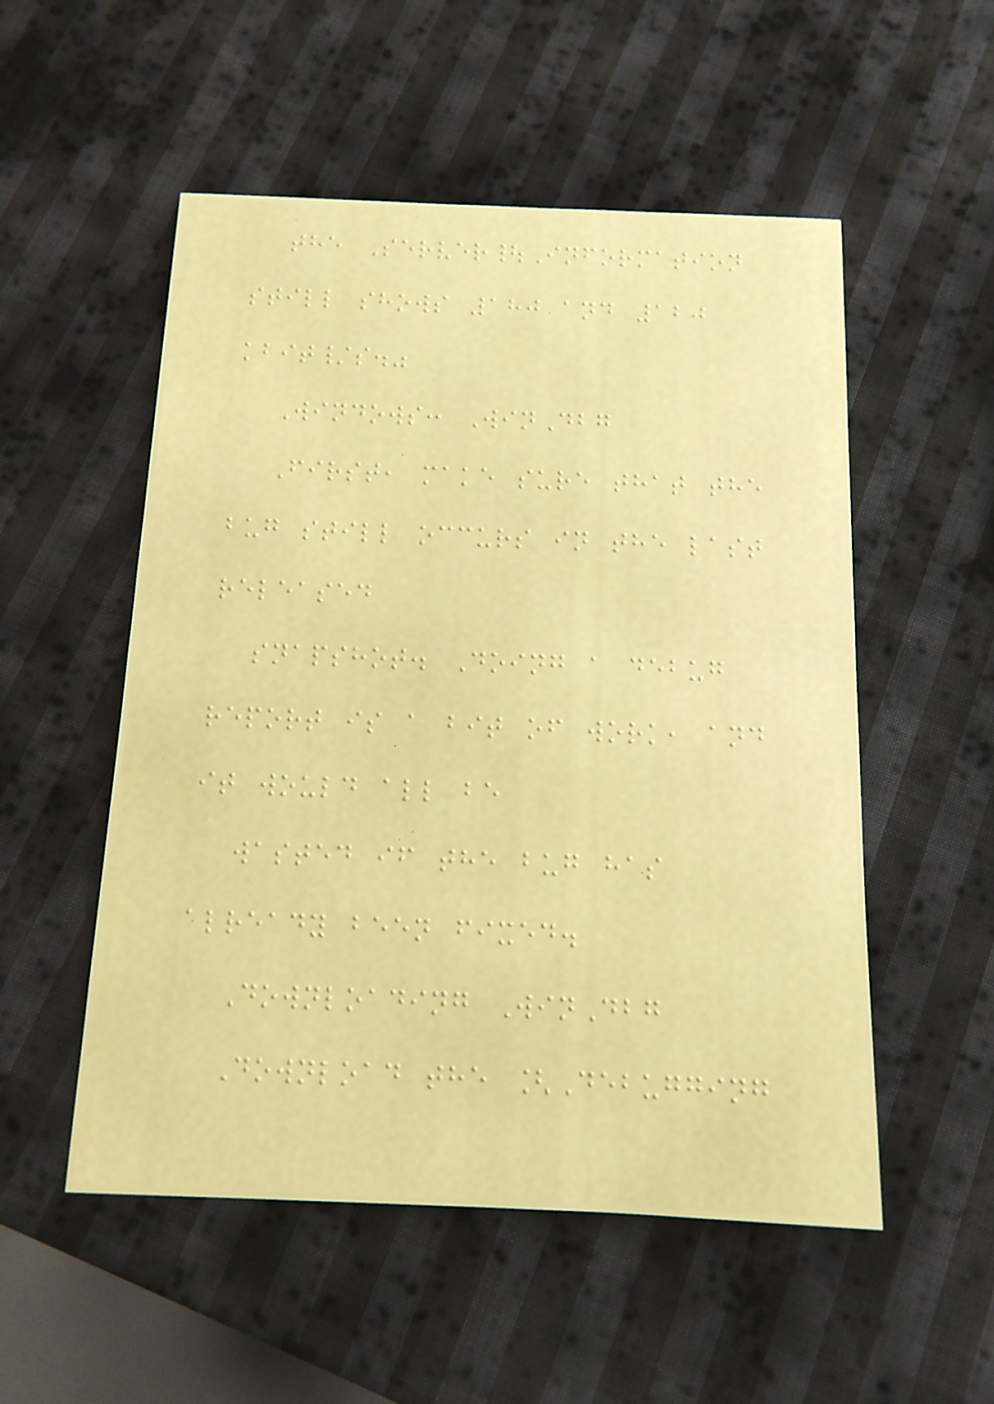the Server|Information
still shows 180 and 120
kbit/s."
Windows: WinDbg
First, make sure that the
bug still occurs in the last
released
snapshot. Doing a debug
report is a bit of work, and
it would all be
wasted if the bug has
already been fixed.
Downloading WinDbg
Download the [Debugging
